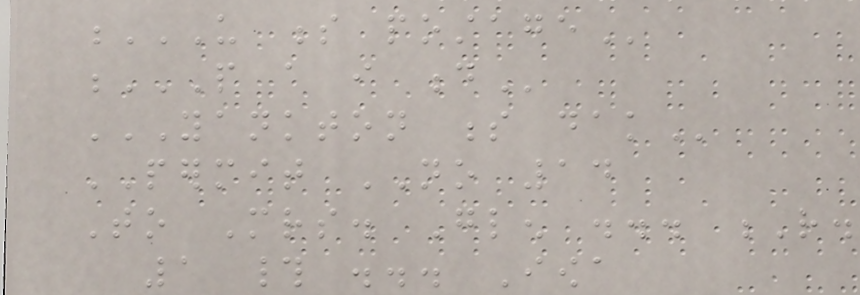U S POSTAGE
P A I D
YANKTON S DAK
PERMIT NO 14
To Mrs. Glen ... R.
1 # ... Iowa
